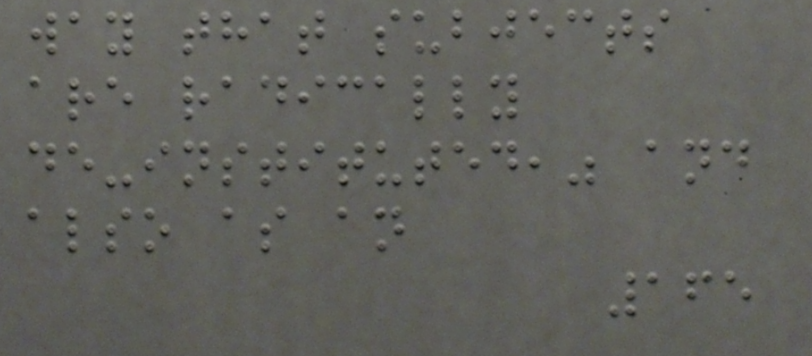way that subjects
are radically
de-instituted," and
also as an
165
